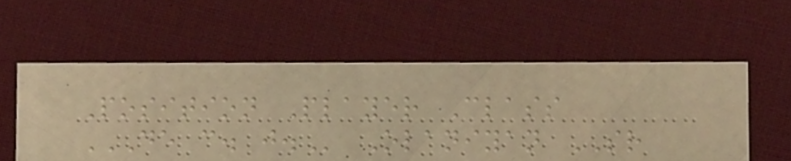Position Player Class
DE C. J. Olaniyan SR
